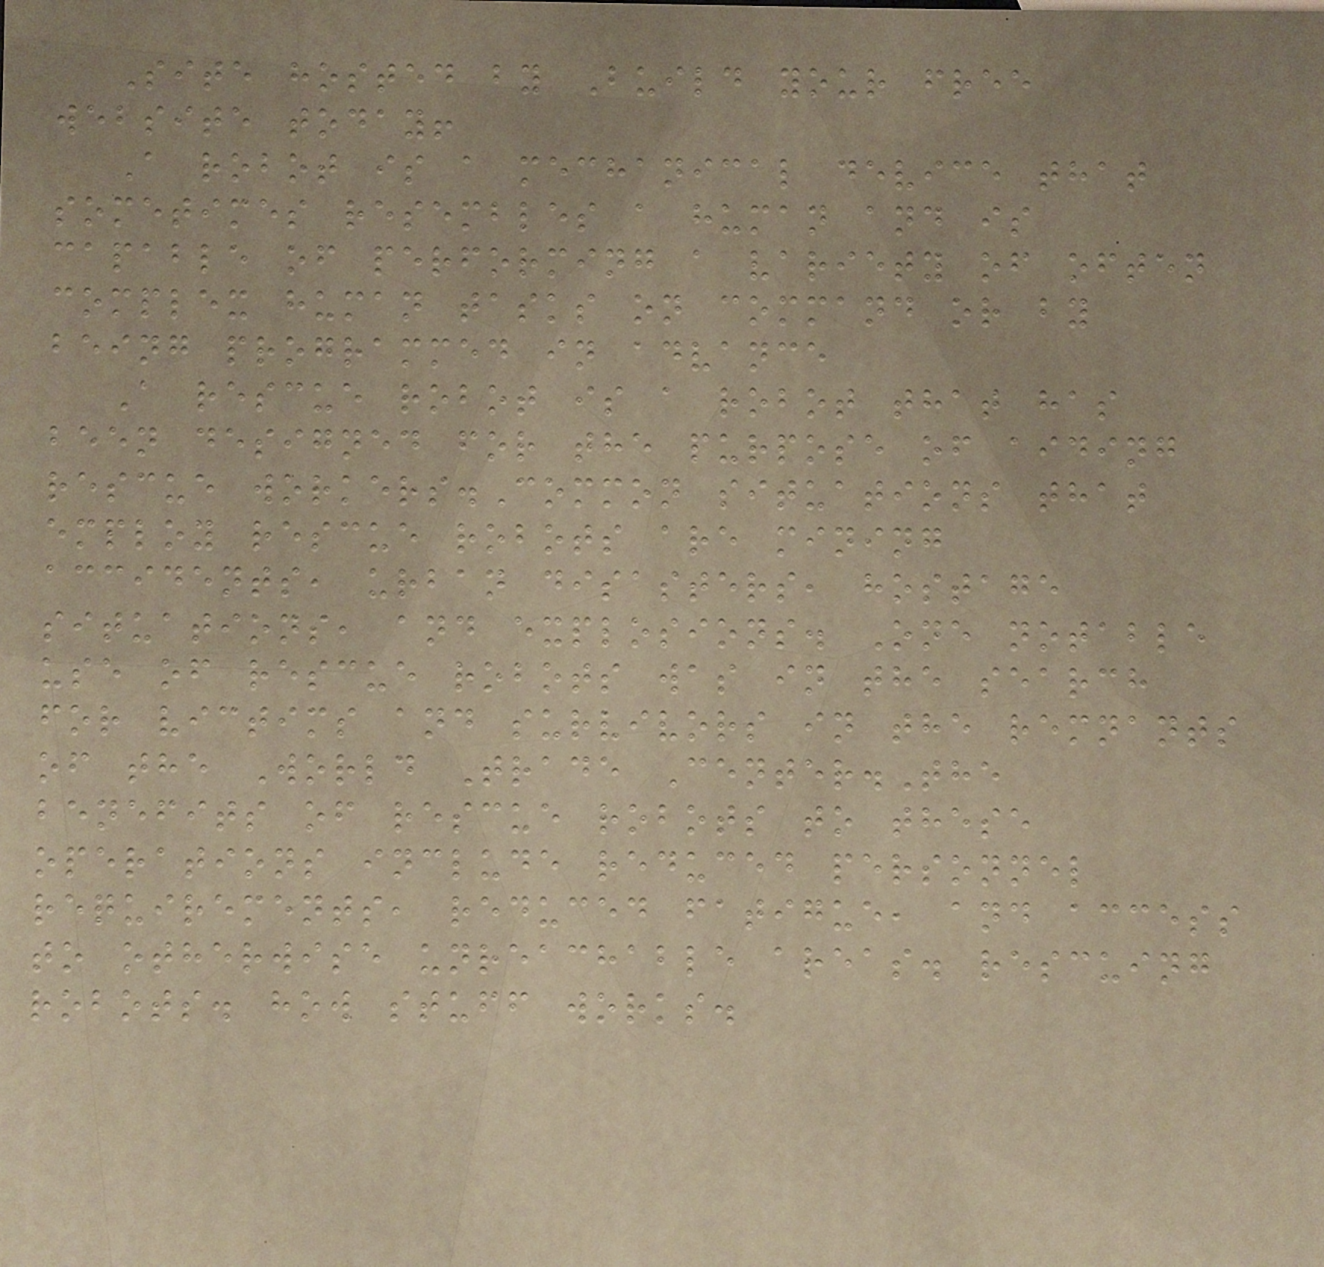Site hosted by Build your free
website today!
A robot is a mechanical device that
sometimes resembles a human and is
capable of performing a variety of often
complex human tasks on command or by
being programmed in advance
A rescue robot is a robot that has
been designed for the purpose of aiding
rescue workers.Common situations that
employ rescue robots are mining
accidents, urban disasters, hostage
situations, and explosions. One notable
use of rescue robots was in the search
for victims and survivors in the remnants
of the World Trade Center.The
benefits of rescue robots to these
operations include reduced personnel
requirements, reduced fatigue, and access
to otherwise unreachable areas. rescuing
robots. how stuff works.
